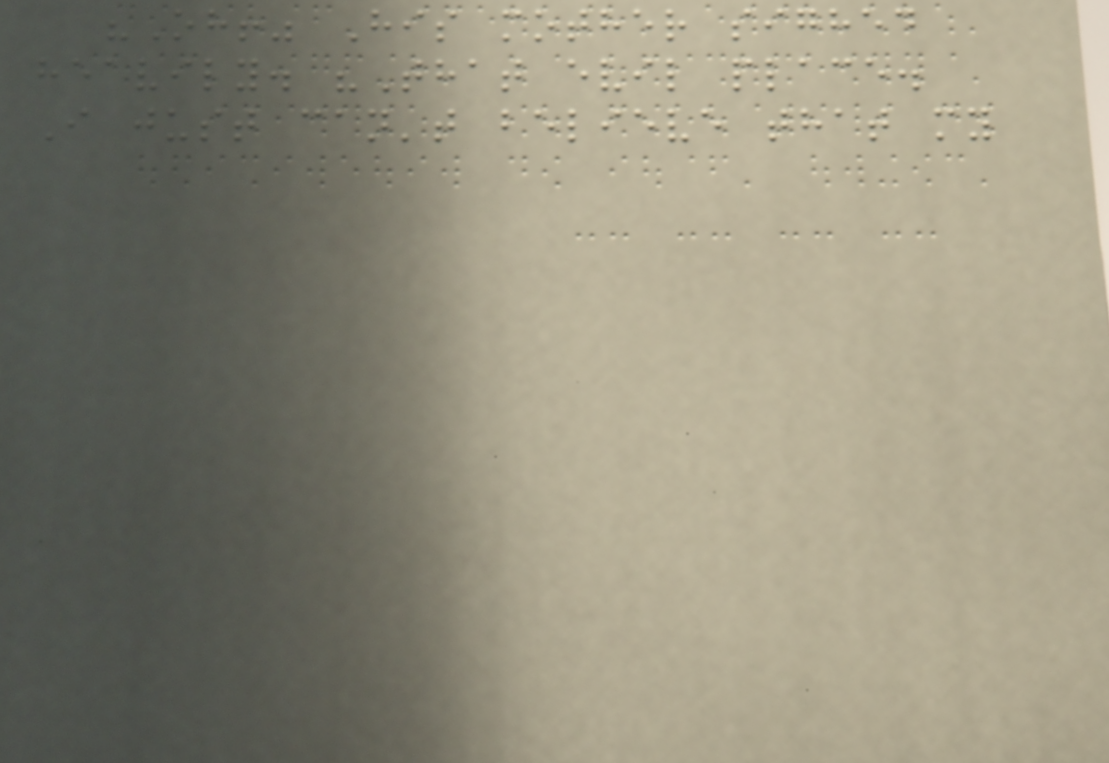"Oh!" His mother sighed
heavily. "That evil place.
I just can't believe that my
